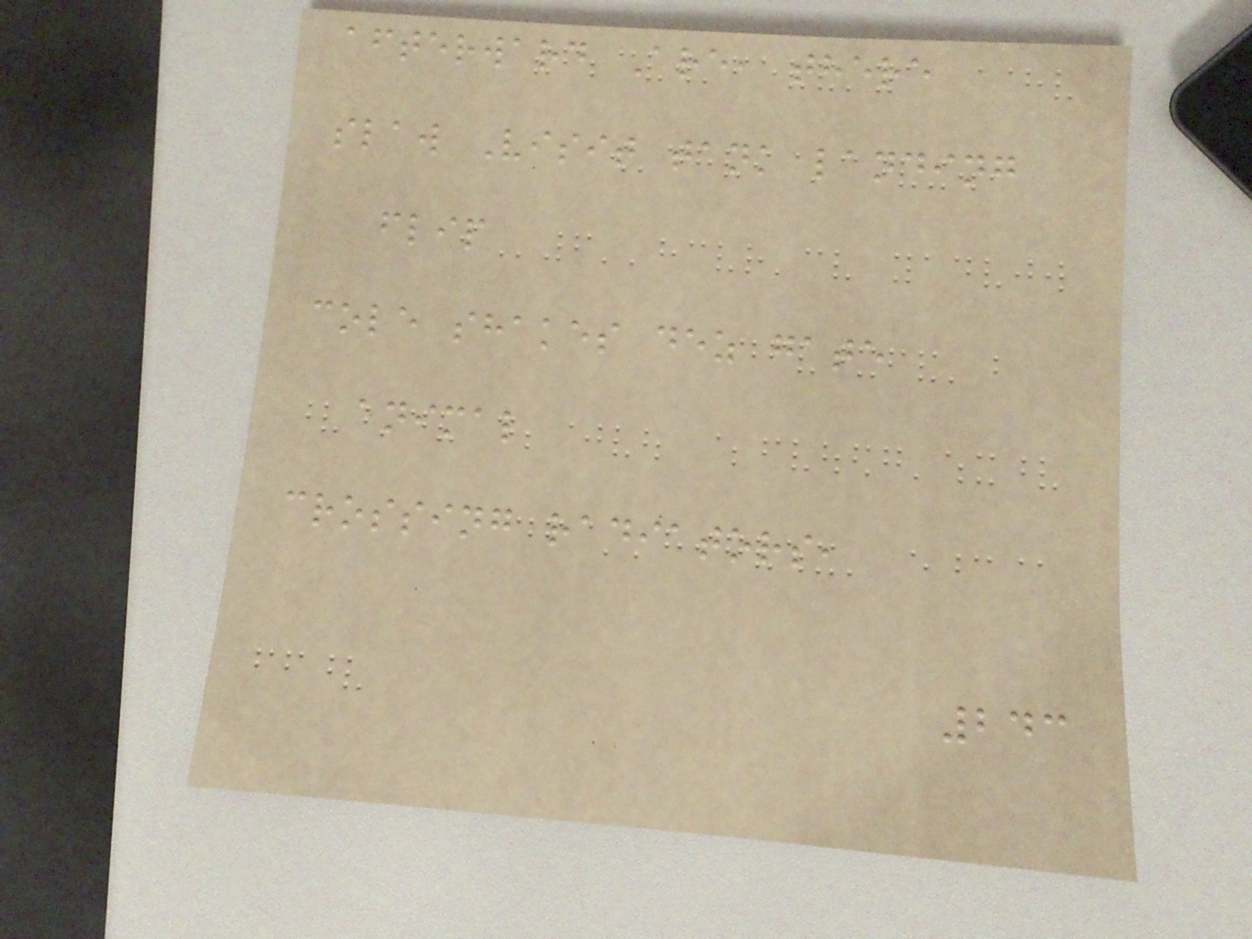afterward Are, there
slaw Visit tank landing
flip
cole shakes dez gate
animal
crossing radiators,
243
